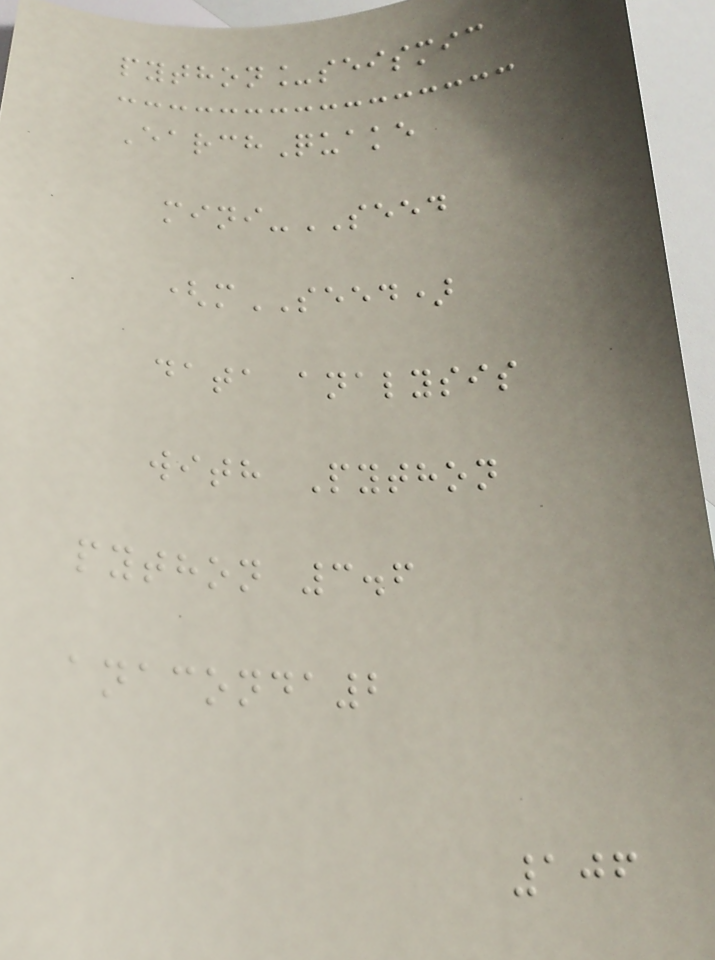python_seismic
EarchQuake
mini-SEED
(mSEED)
data analysis
with Python
python 3.6
anaconda2
106
